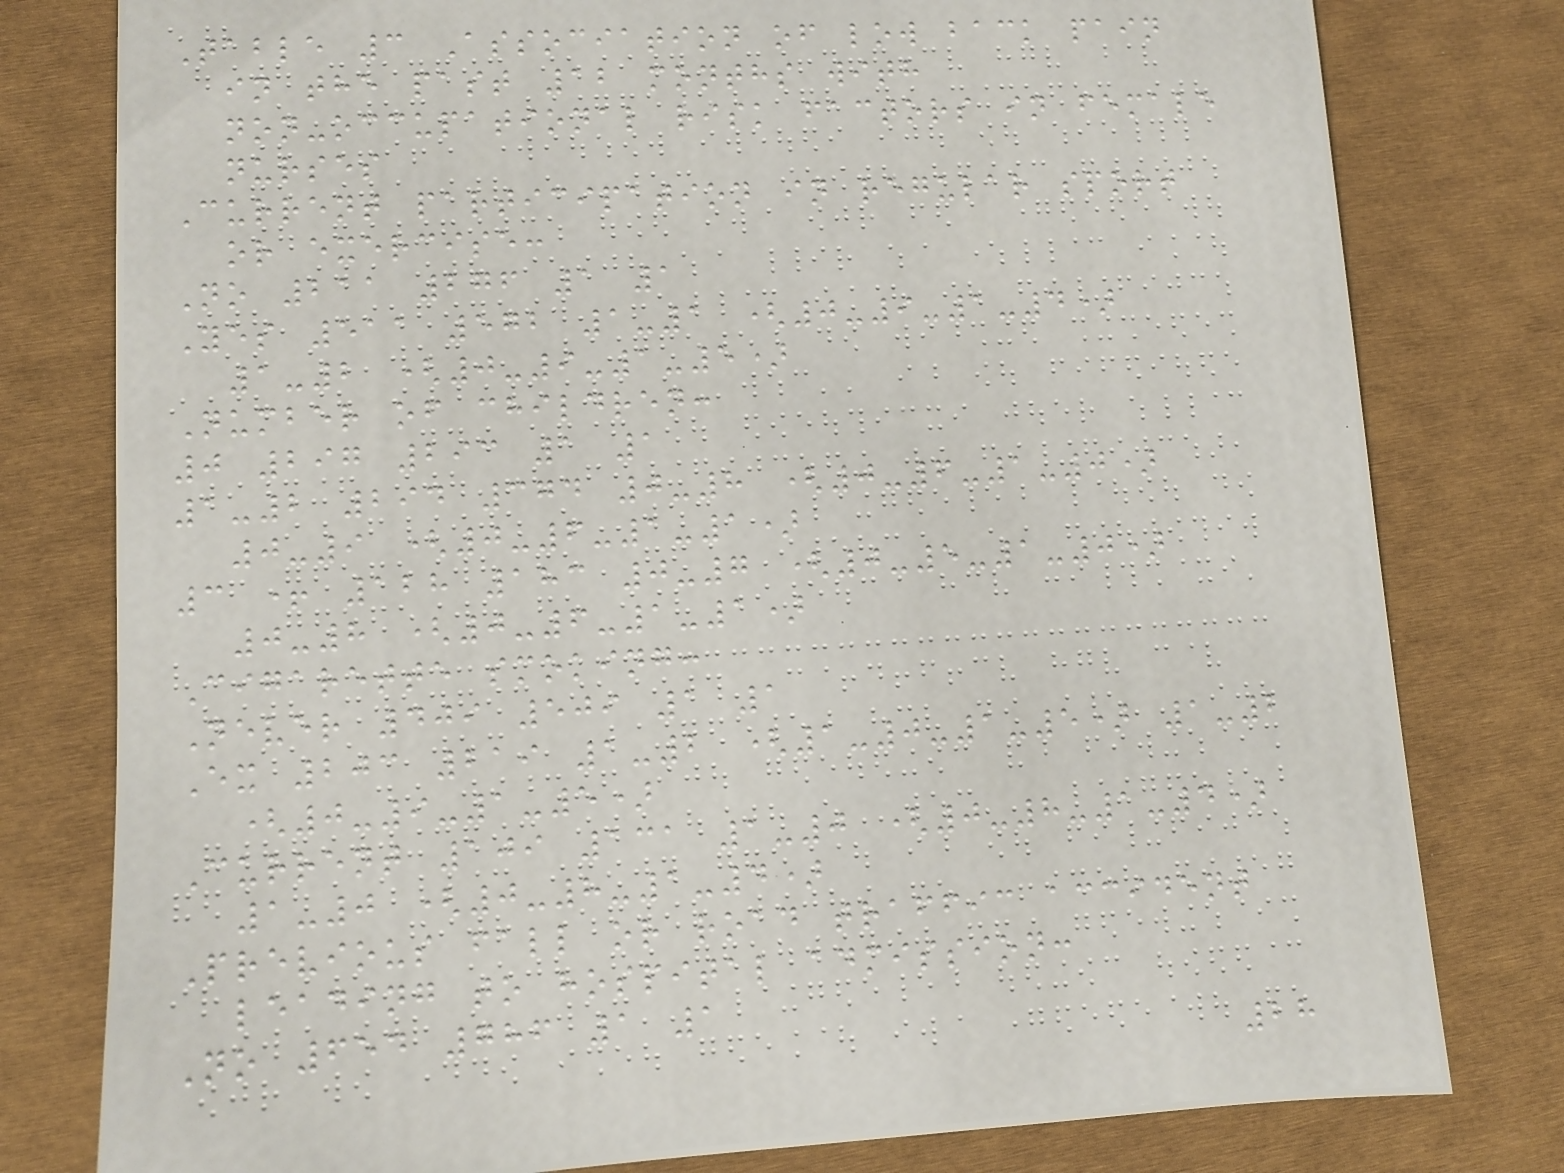Table 3 Association of low back pain
in the past 12 months with
non-occupational risk factors in female
nurses
Current participation in regular sport
or exercise:
No 211 276 1 1
Yes 511 572 1-1 (0-9-1-4)
1-2 (0-9-1-5)
Number of children:
0 297 293 1 1
1-2 294 374 0-8 (0-6-1-0)
0-9 (0-6-1-1)
3 + 128 183 0-7 (0-5-1-0)
0-8 (0-6-1-1)
Cigarette smoking:
Never 409 509 1 1
Ex 203 219 1-2 (1-0-1-5) 1-2
(0-9-1-5)
Current 109 131 1-0 (0-8-1-4)
1-0 (0-8-1-4)
Previous fall or road traffic accident
leading to hospital admission:
No 654 786 1 1
28
